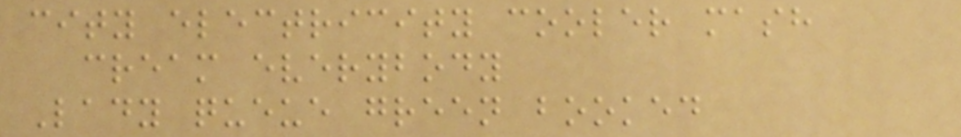city electricity cooler mash
cream everybody
Lady queue green booked
